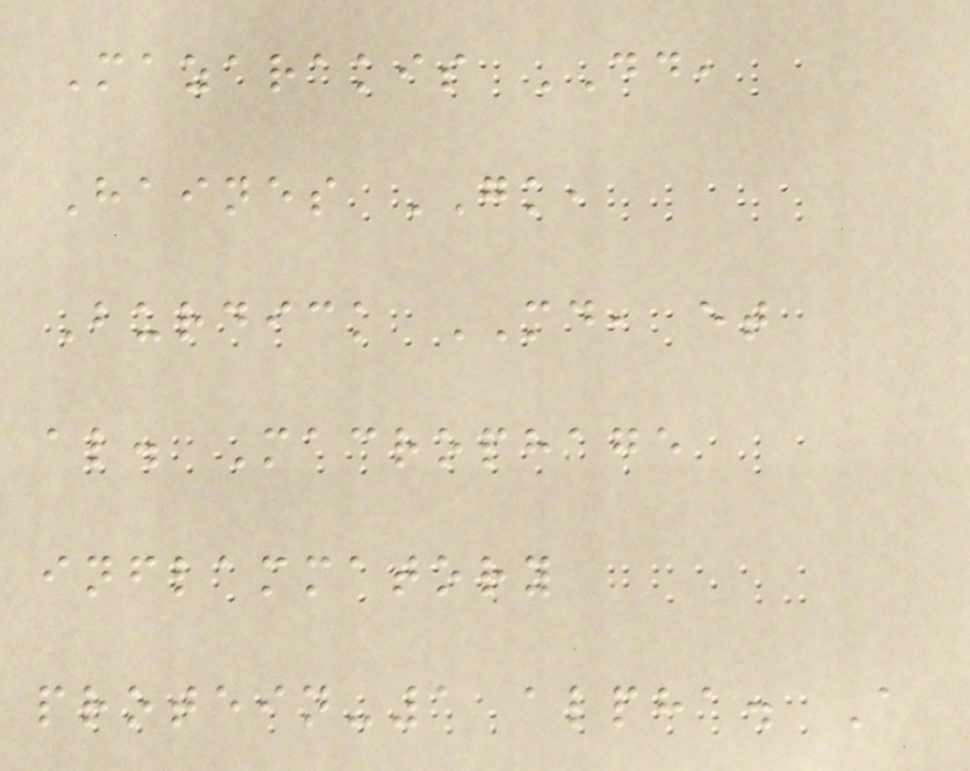Mazarakis DD,
Haines GK,
Burdick MD, et
al. Macrophage
inflammatory
protein-1 alpha. A
